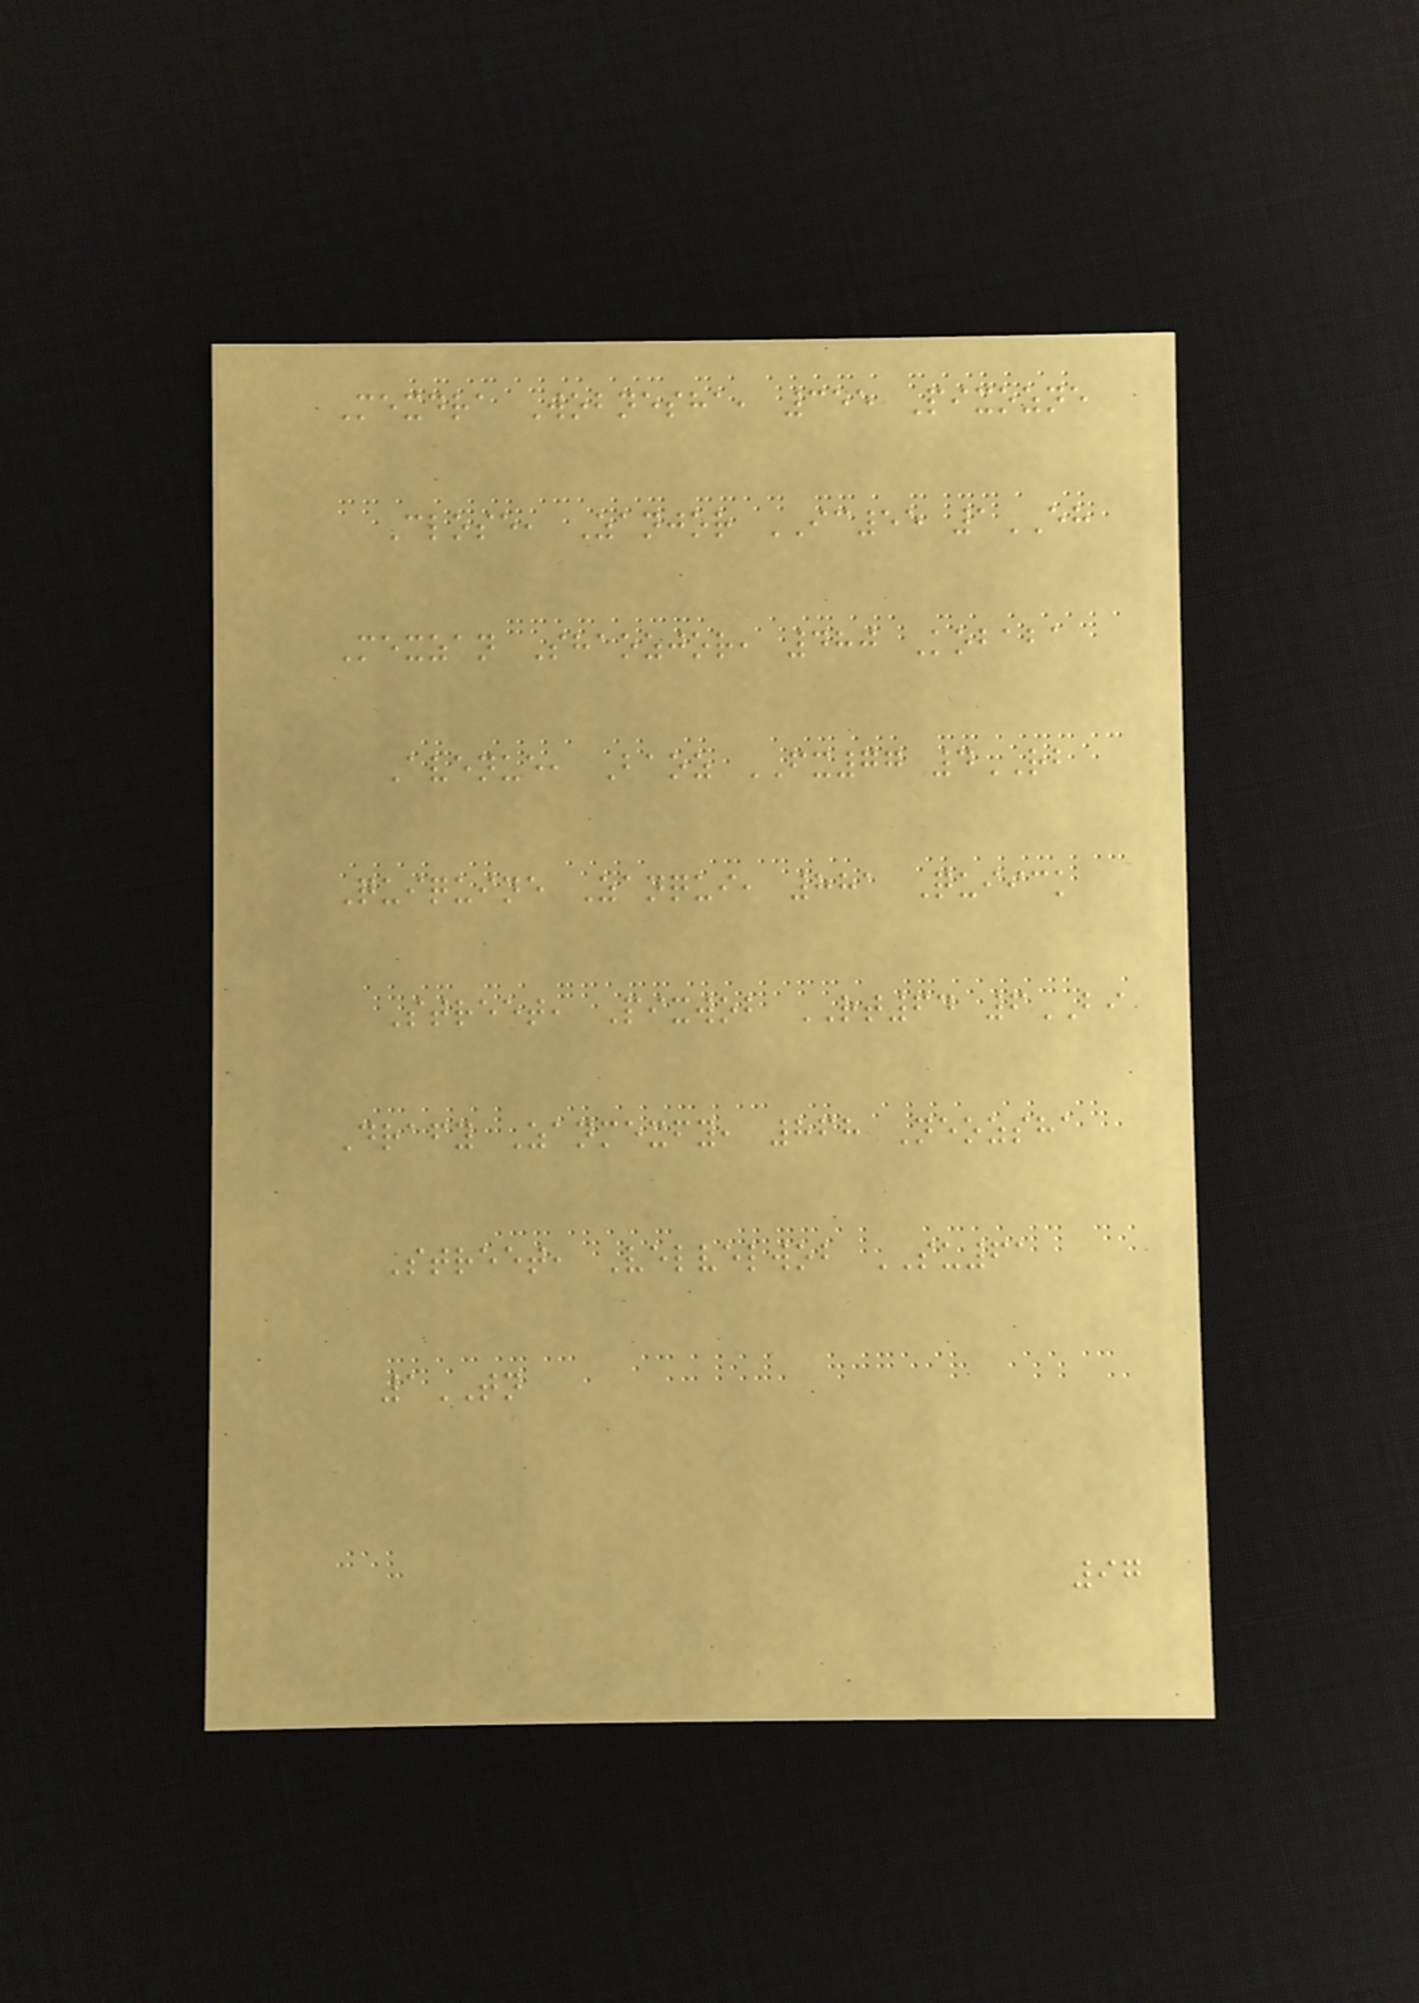Mexdra Wobnesha, 355 Pixozne
Close, Zanjor IC55 1EH
Mexzan Shaozjor, 480 Kobaba
Avenue, Baoz FX77 4RB
Quiquine Zanqui, 881 Quiick
Street, Pixwob RT64 6BI
Drafy Zanmexfy, 868 Neozsha
Street, Velvelwob SU61
1TN
97
